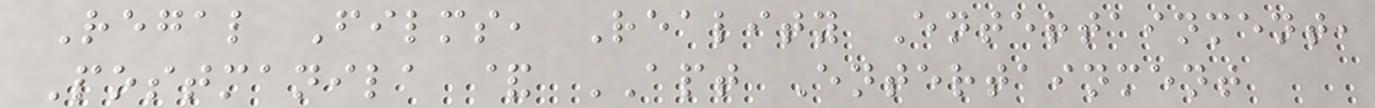Regal Films, Reality Entertainment,
Postmanila & APT Entertainment
